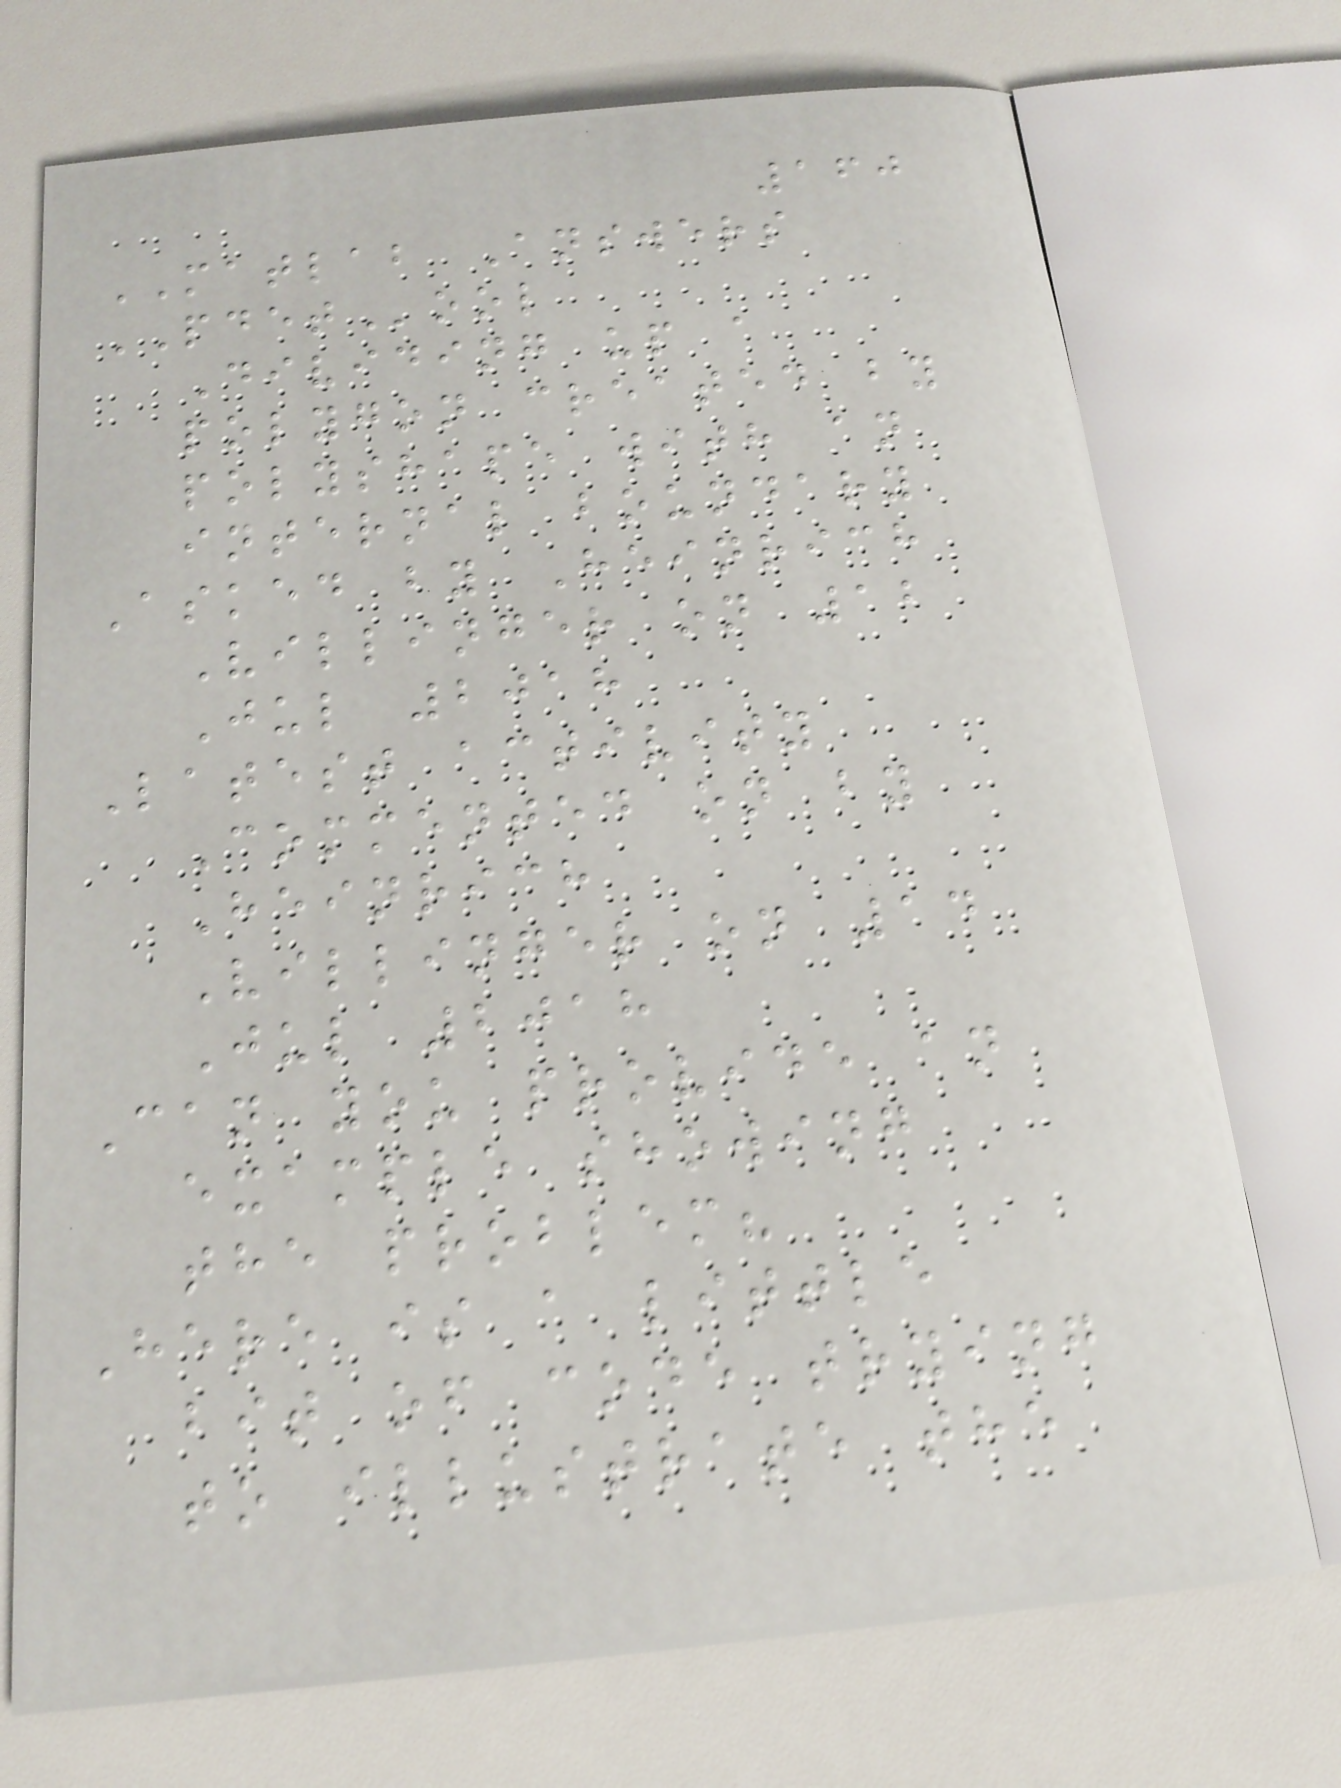160
MATLAB Answers
PDETool
Dividing up a
polygon created by
polyshape with an
internal boundary
Asked by Heinrich
Villinger on 12
Jul 2018
Latest activity
Commented on by
Heinrich
Villinger on 14
Jul 2018
Can you provide an
example showing
the problem?
Here is a little
bit of code trying
to illustrate the
